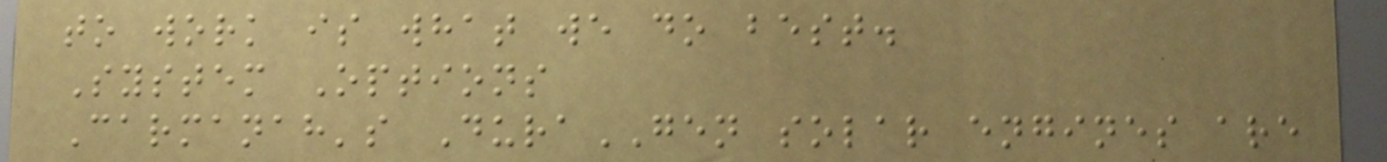to work is what we do best.
System Options
Carmanah's DuraGEN solar engines are
